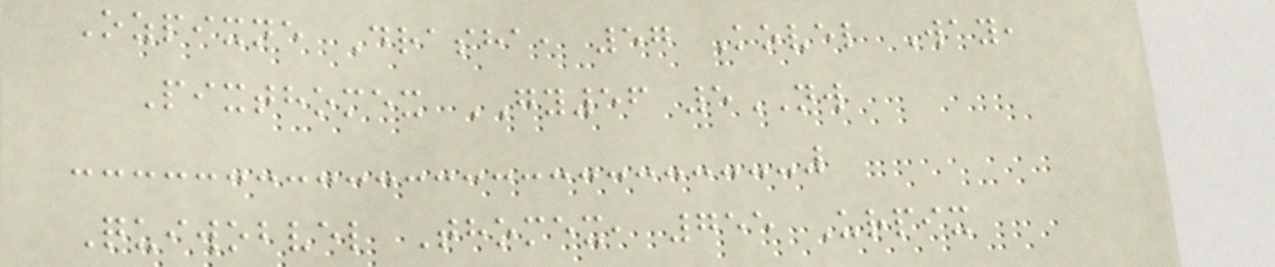Ozpixne Drasha, 57 Kovel Way,
Pixthomex GY56 5NW
Quiwobvel Thomex, 755 Urpix
